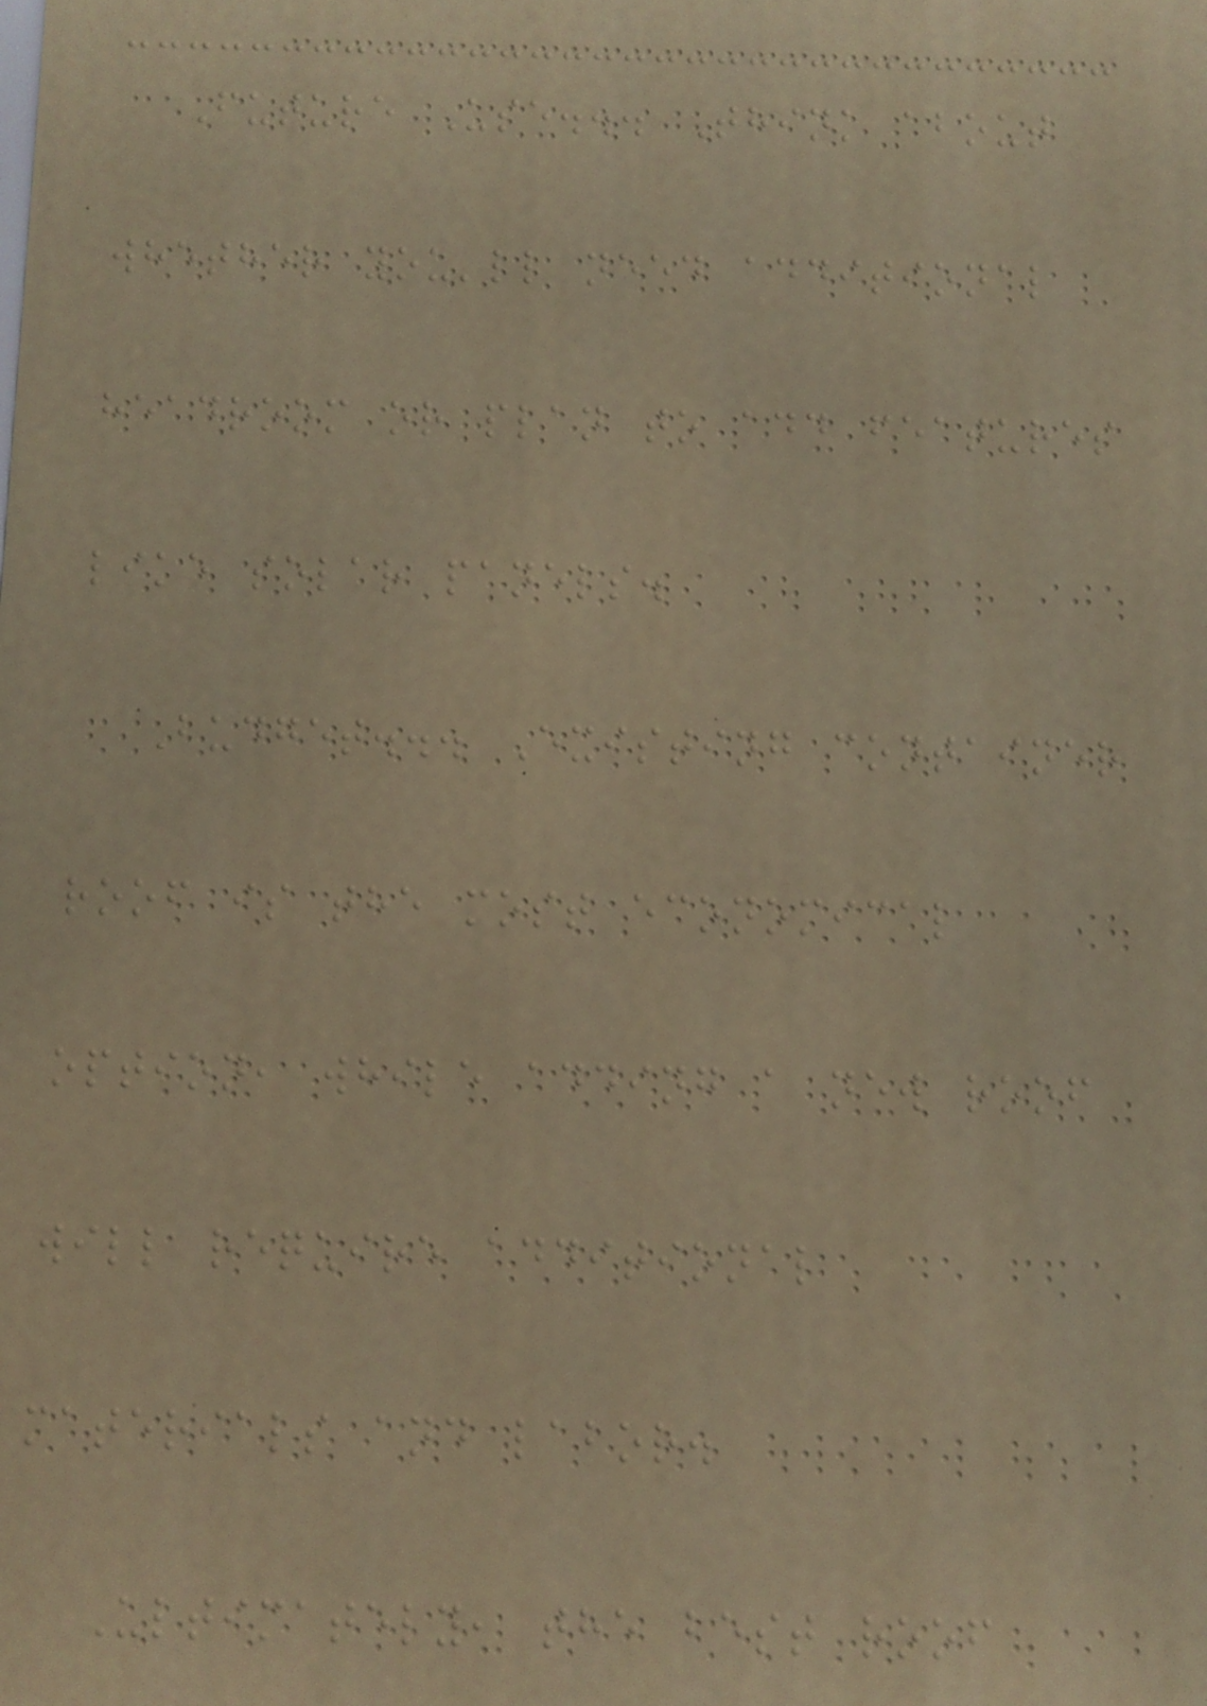Future Use... Think about
whether you'll need additional
headroom or plan to add features
like solar panels.
Budget... Existing container
roof is the most economical
option, while adding a new roof
will require additional
materials and labor.
Ultimately, the best roof
